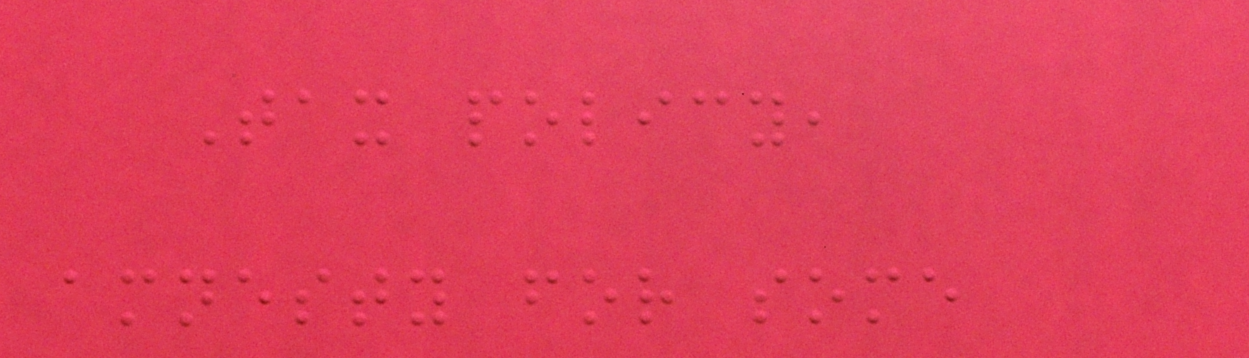Tax policy,
amnesty for some
